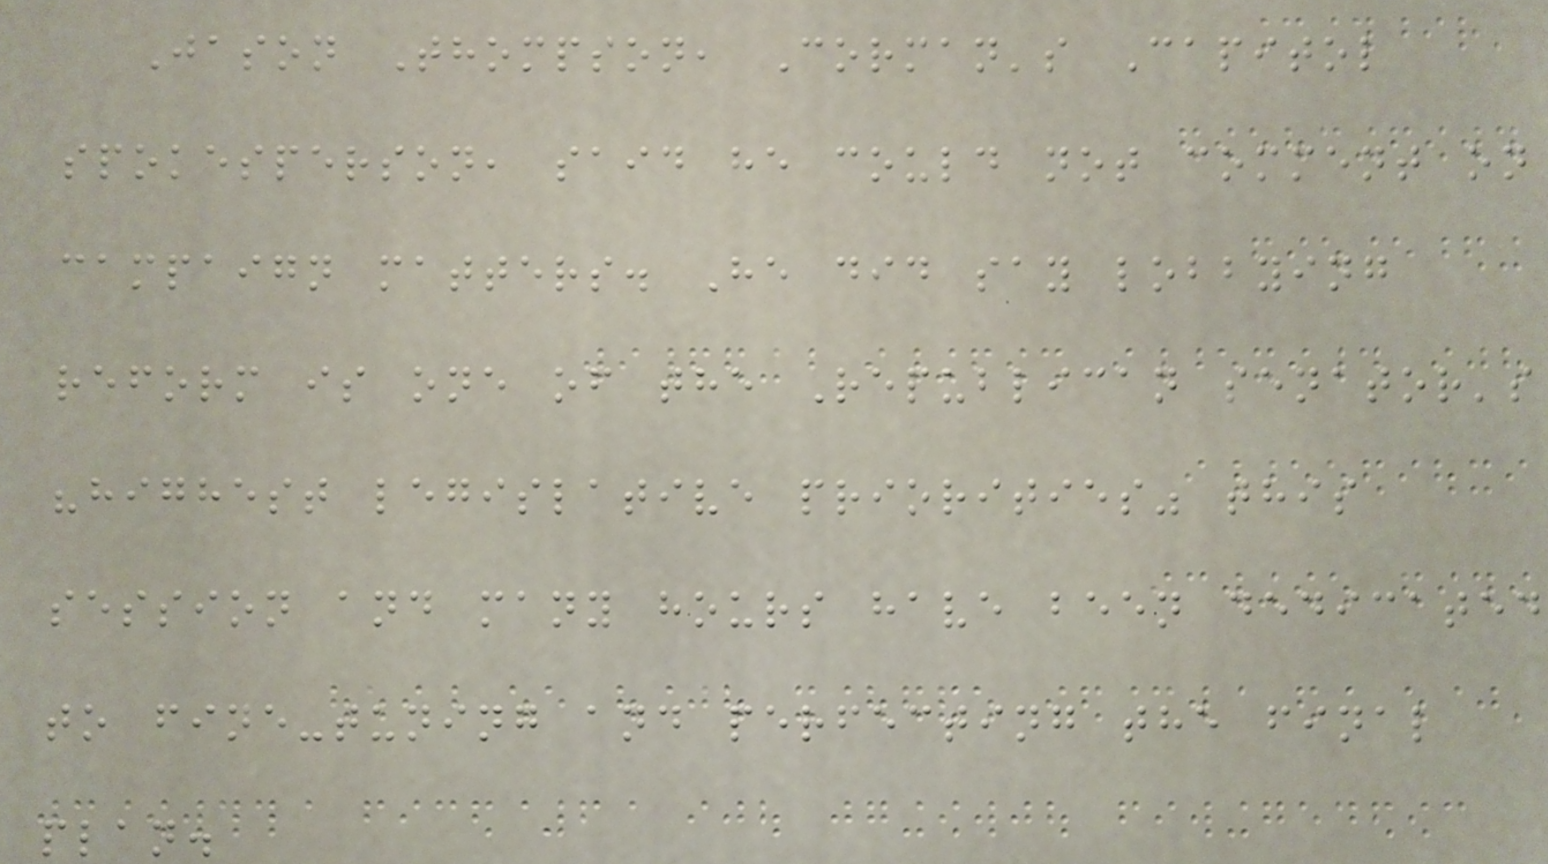Jason Thompson, Corman's Capitol
spokesperson, said he could not comment on
campaign matters. He did say lobbying
reform is one of the Republican senator's
"highest legislative priorities" this
session and many hours have been dedicated
to fine-tuning and perfecting the final
plan.
